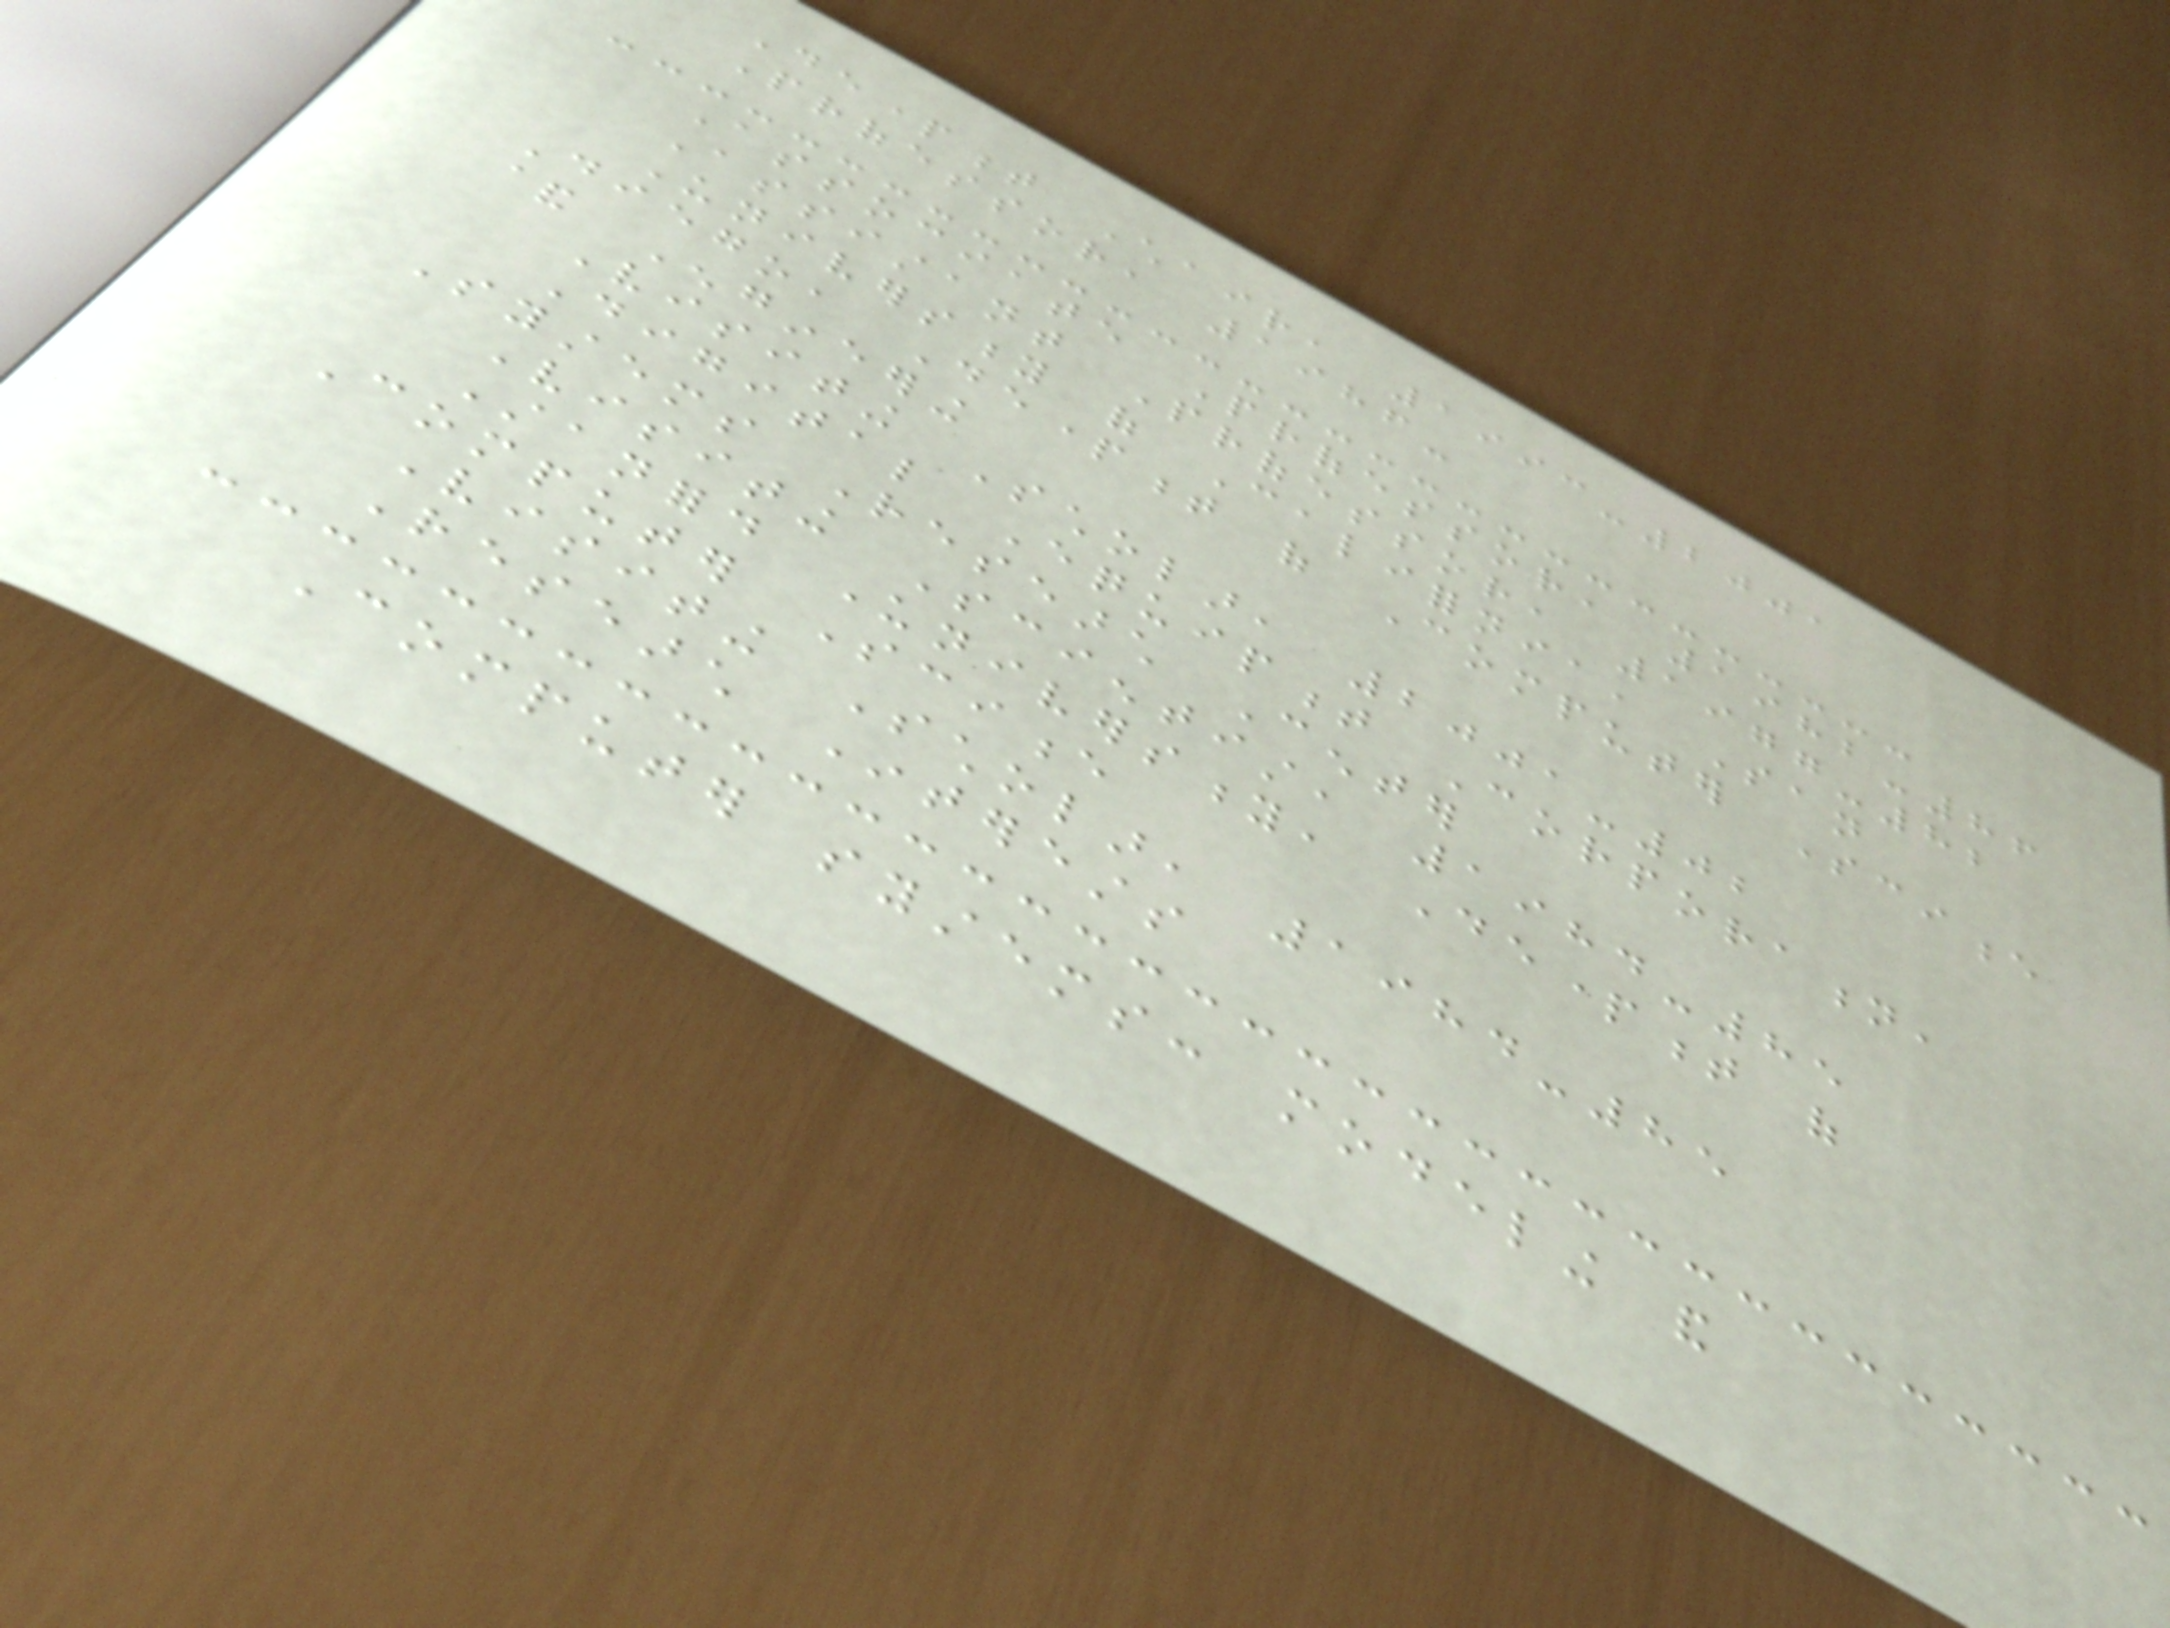Department Chair, 1993-2001
Professor, 1986-
Associate Professor, 1982-86
Assistant Professor, 1977-82
University of California, San
Diego, Department of Computer Science
& Engineering
Visiting Scholar, 2001-02
Digital Equipment Corporation,
Systems Research Center
Visiting Scientist, 1984-85
Stanford University, Department of
Computer Science
Visiting Scholar, 1984-85
Research Interests
Computer systems: modeling and
